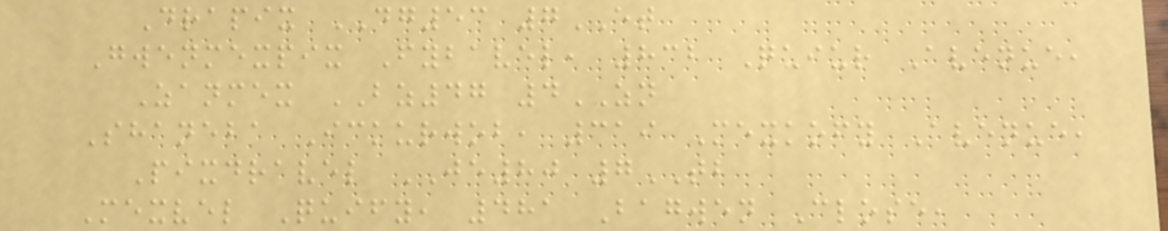Drapix DG53 7ET
Gwenmexpix Fybavel, 832 Quiur Avenue,
Zanmex BZ47 4ZN
Shaneba Ickurwob, 319 Mexkofy Avenue,
Pixdravel JE80 7TB
Mexvel Quify, 481 Bagwen Close,
